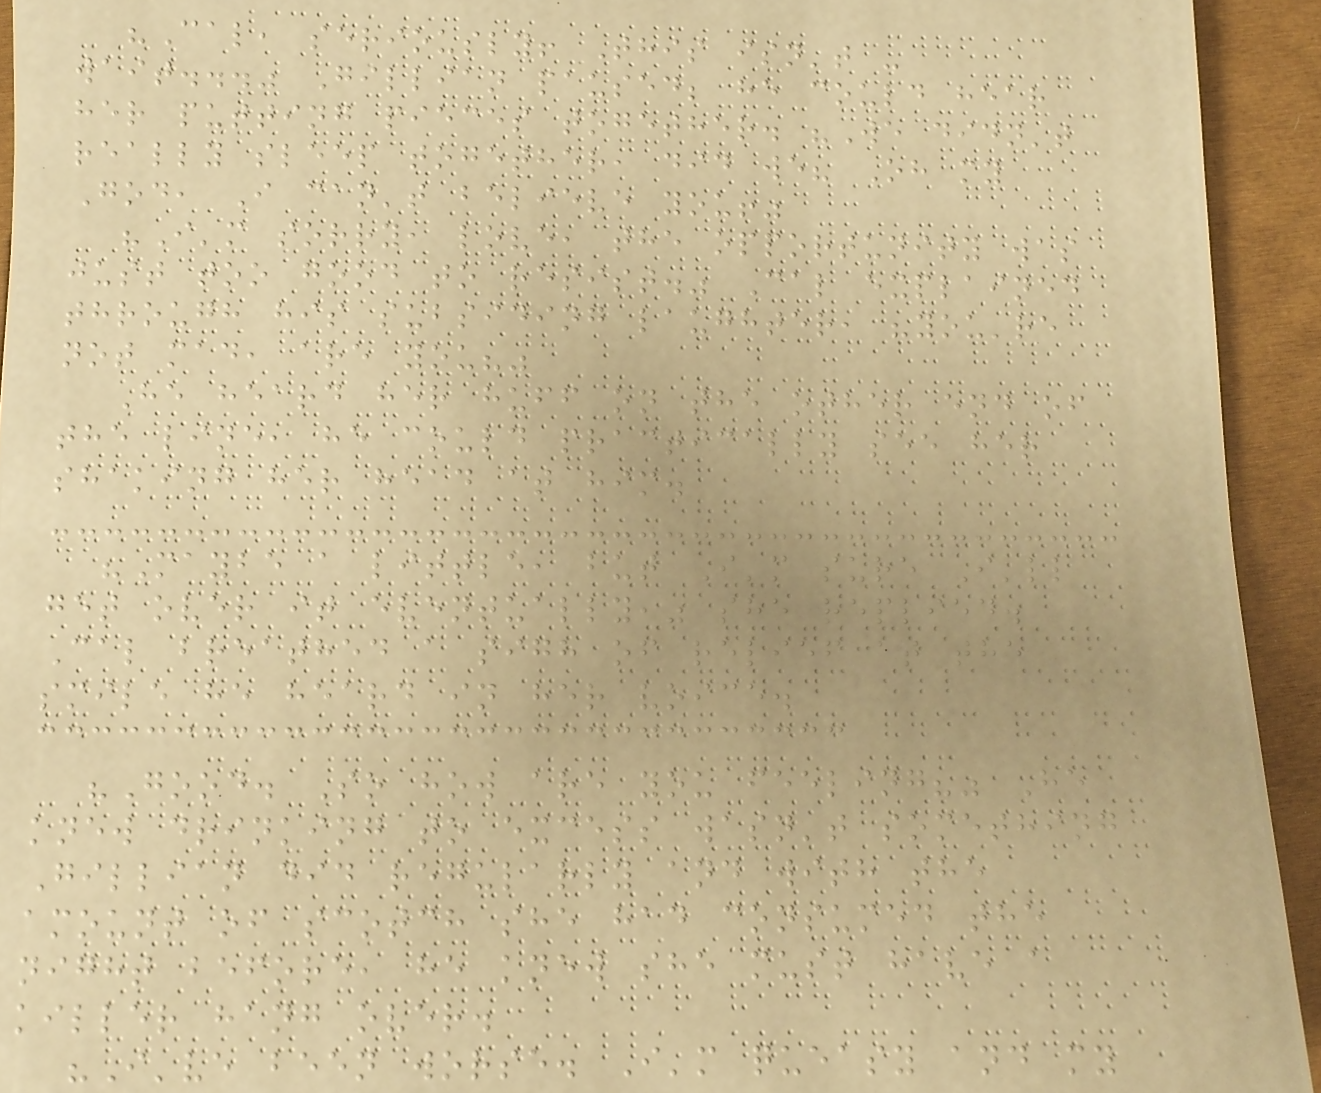"Cal, seriously! This isn't -
wait..." Gillian paused; he could hear
her putting pieces together. "We didn't
really sleep together, did we? Oh my
God, I can't believe you!"
"I'm sorry, love, the opportunity was
just too good to resist." Cal explained
through his subsiding laughter, "you're
not mad, are you?"
He heard her huff on the other end of
the line, he could practically see her
shaking her head at him.
"Maybe a little, but I'm sure I'll
get over it eventually," she replied.
Cal breathed a sigh of relief at the
smile he heard in her voice.
"Good. So how are you feeling?" He
knew drinking to excess wasn't something
Gillian did regularly and with the
amount of scotch she had consumed the
night before, he knew she must have a
killer hang over.
"I've been worse. I'm queasy and my
